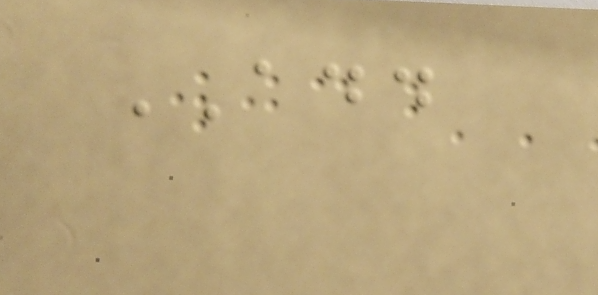ADD
